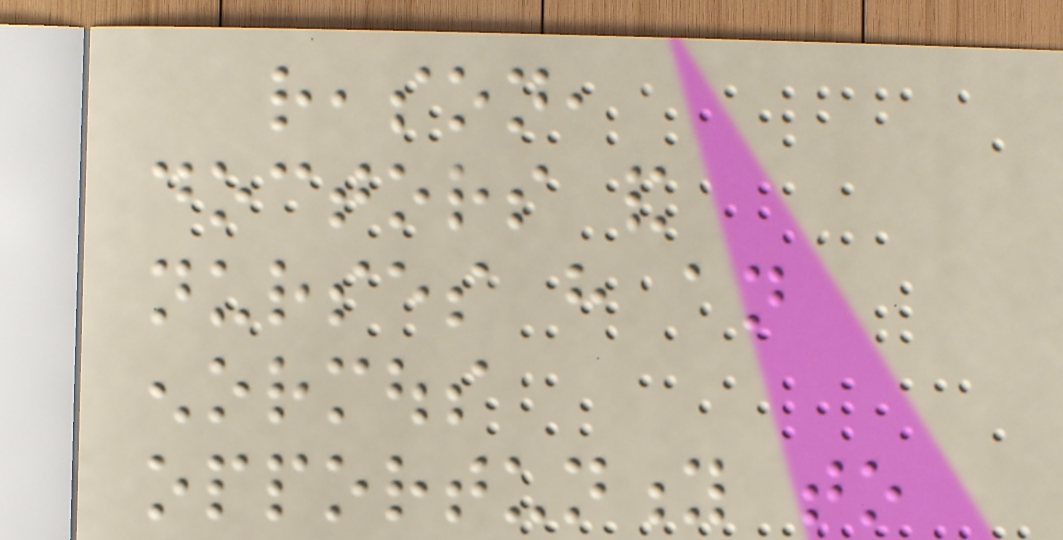reason,
doctors and
nurses have an
enormous
opportunity to
